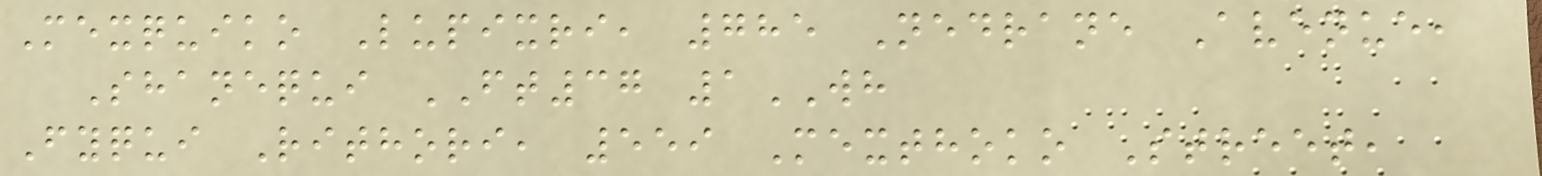Mexquiko Lupixri, 785 Nedrane Avenue,
Shanequi FT37 1WH
Fyqui Rithori, 559 Mexthoko Street,
